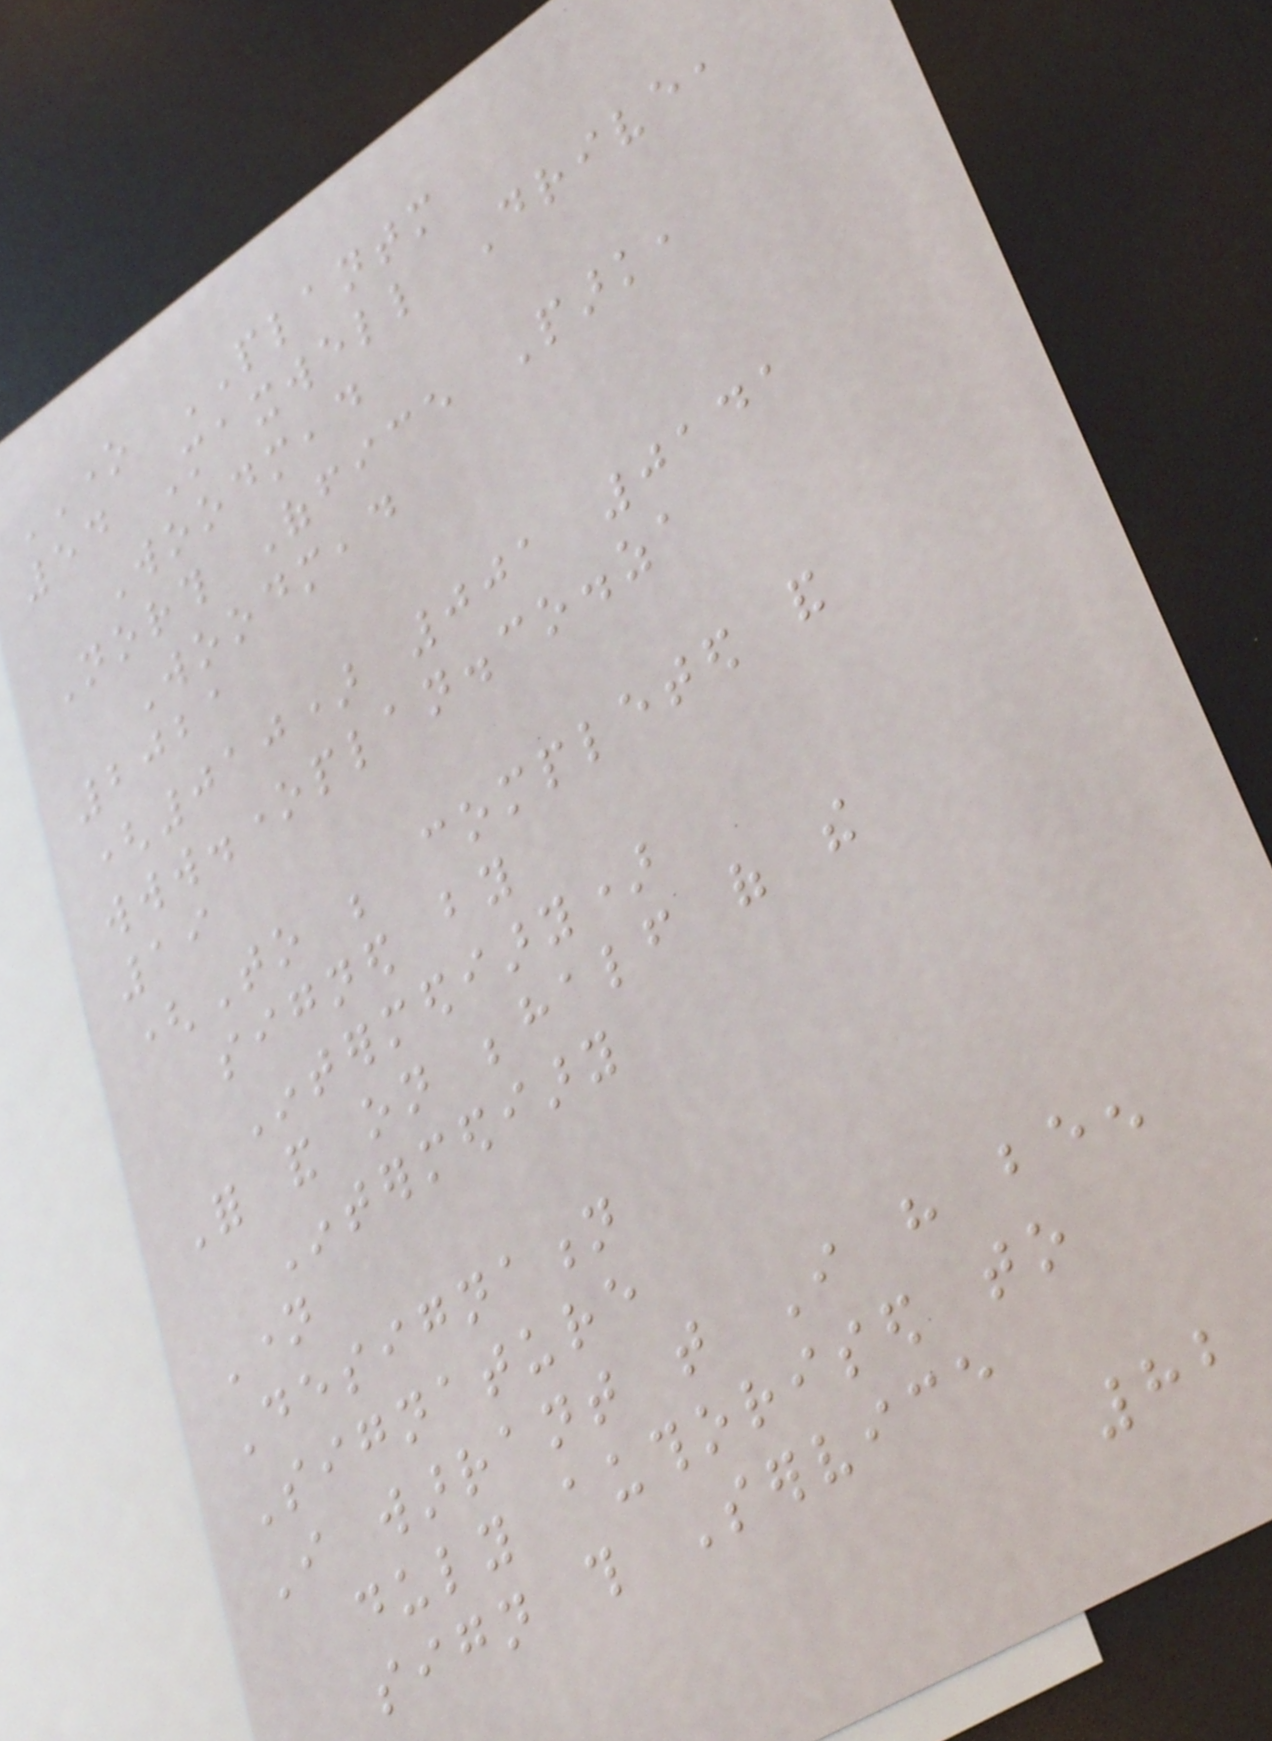ONE PLANTM
54 Maxwell Drive,
Woodmead
North Office Park,
Woodmead
2021
(010) 001 0141
www.oneplan.co.za
19
(To be completed and
signed by
Intermediary)
For and on behalf of the
Intermediary
Name
Designation
Signature
I warrant that I have been
duly authorised to
sign this Service
82
